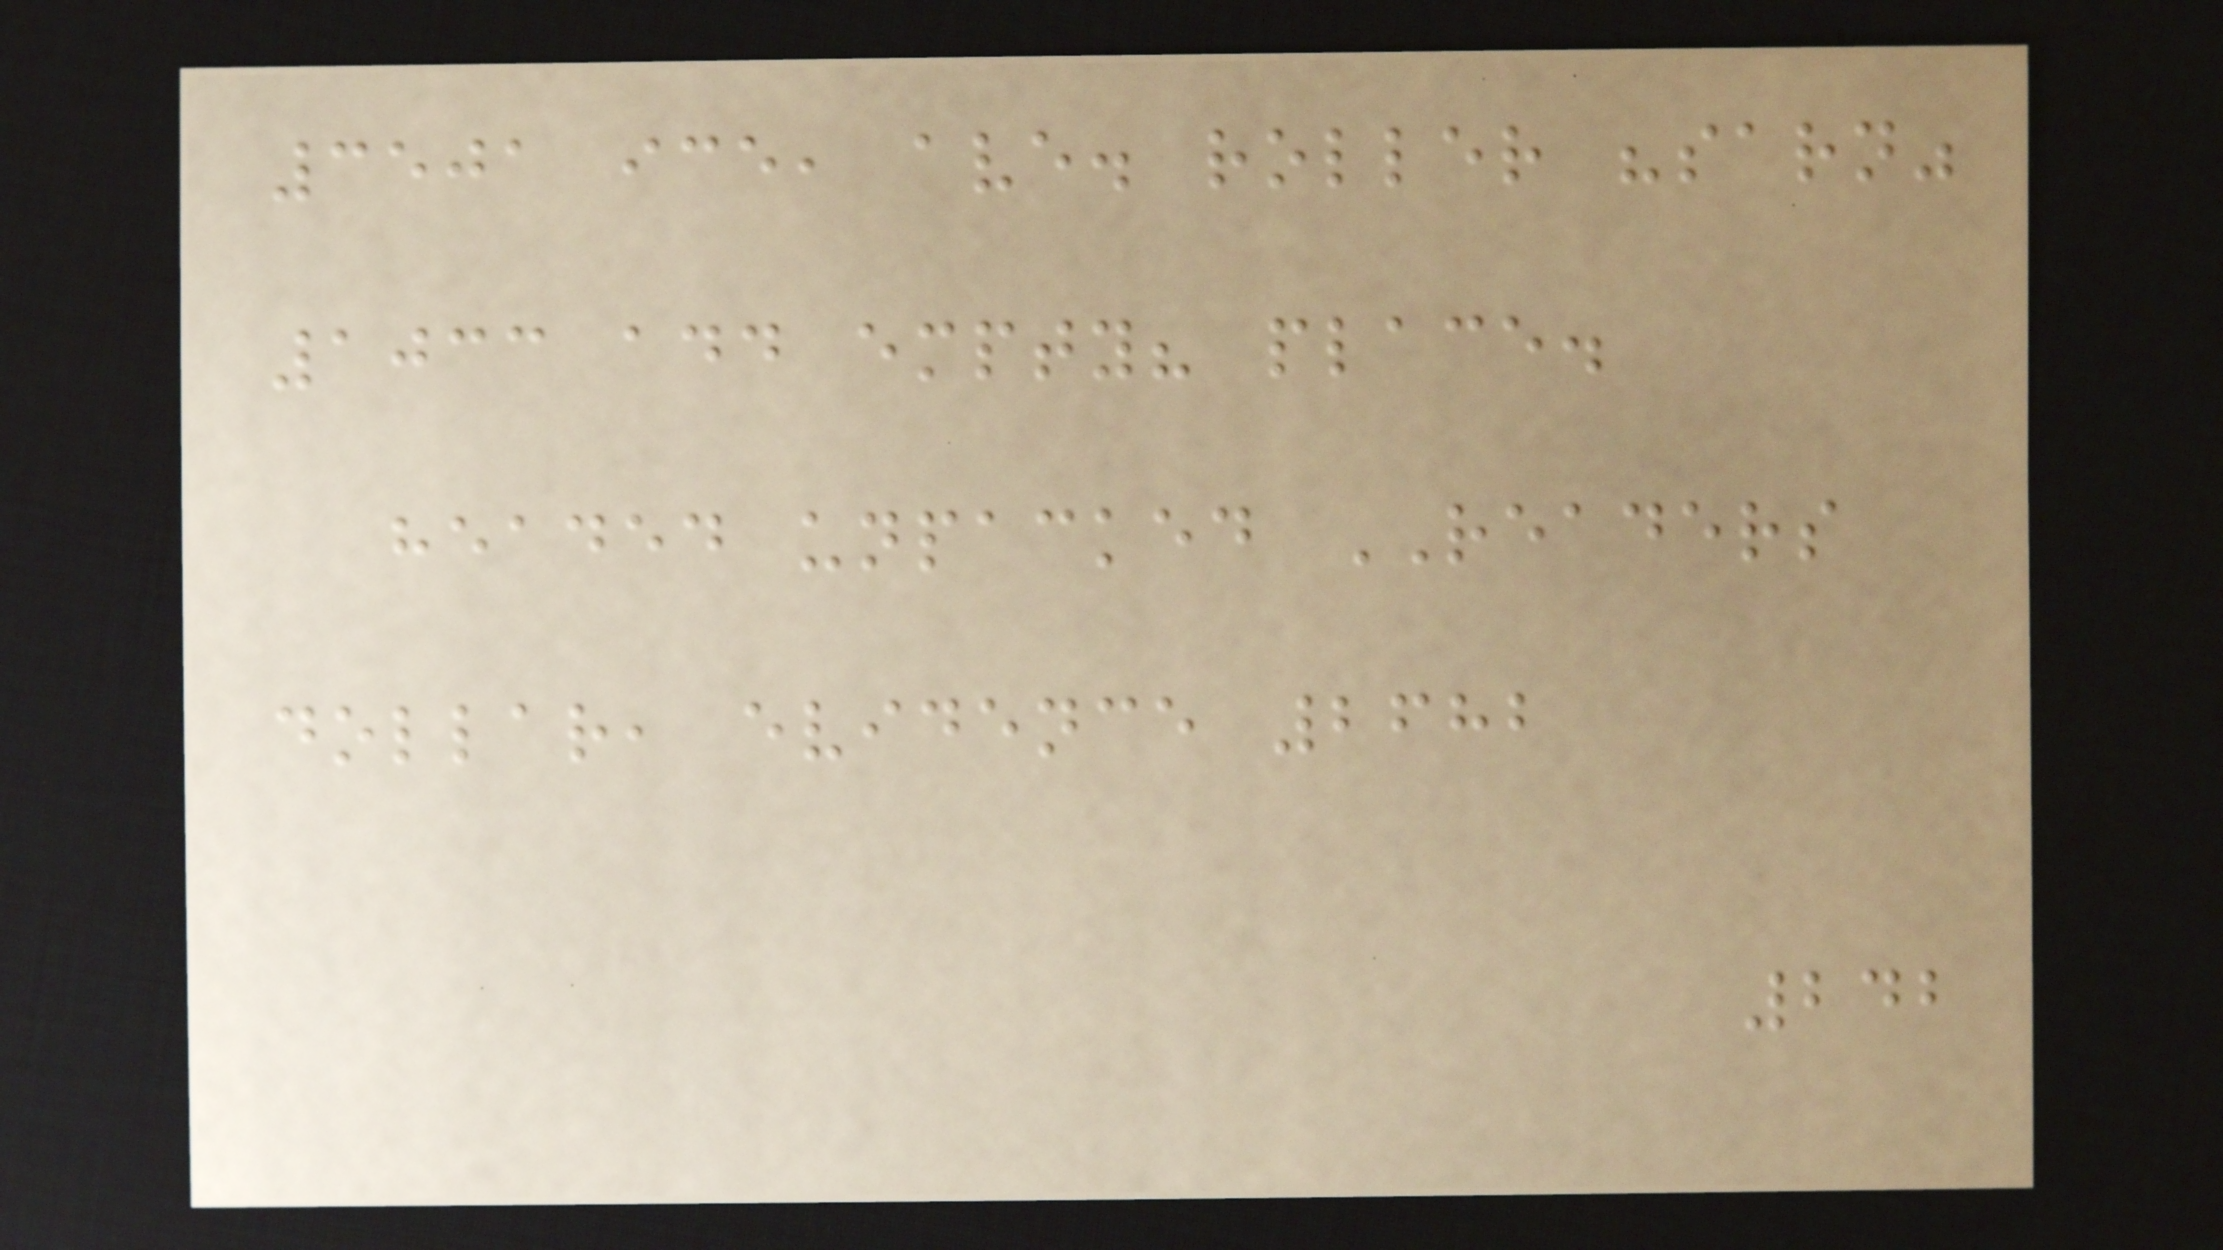3501 ice, ave. roller "sarn"
1033 add empty? place.
headed unpacked READERS
dollar, evidence 2682
242
